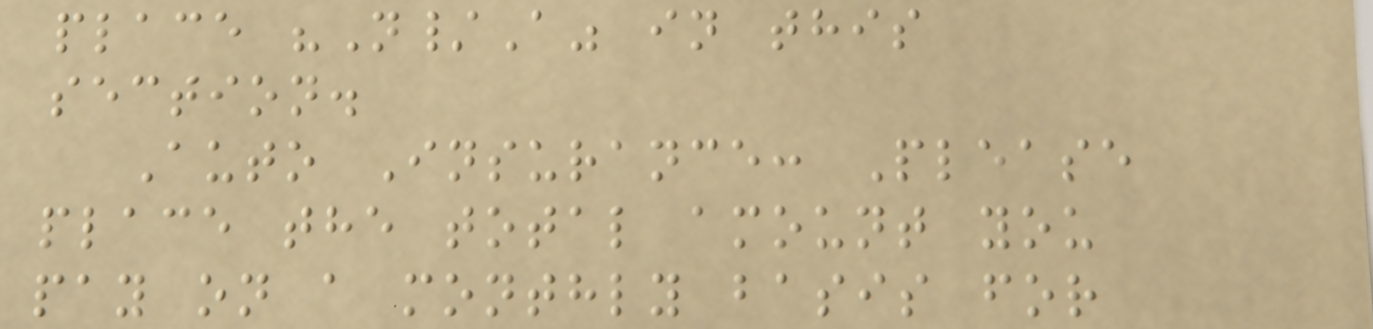place "N/A" in this
section.
Auto Insurance: Please
place the total amount you
pay on a monthly basis for
